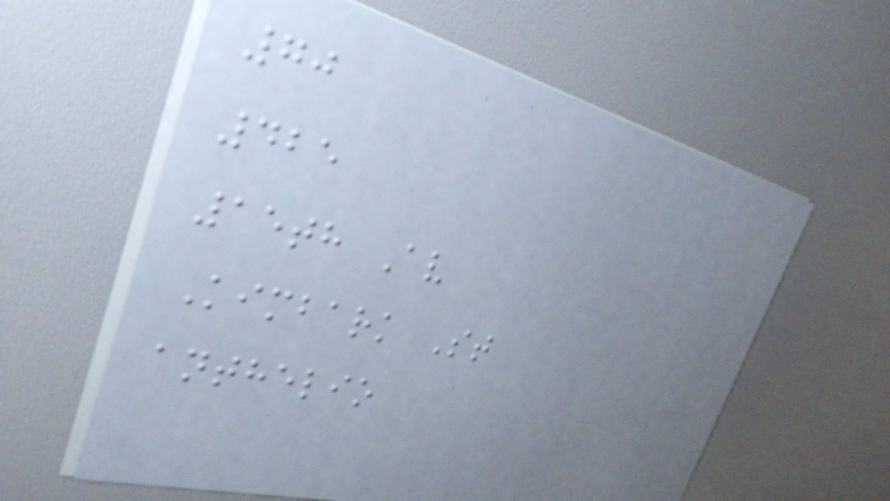70
425
15th Av
Kimbark St
anthelio
